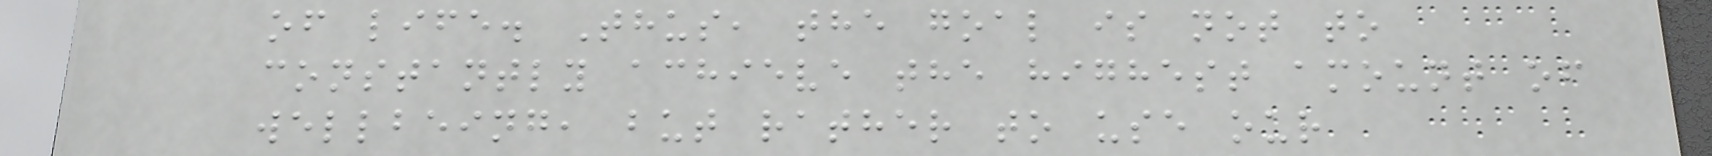of life. Thus, the goal is not to
constantly achieve the highest amount of
wellbeing, but rather to use our
